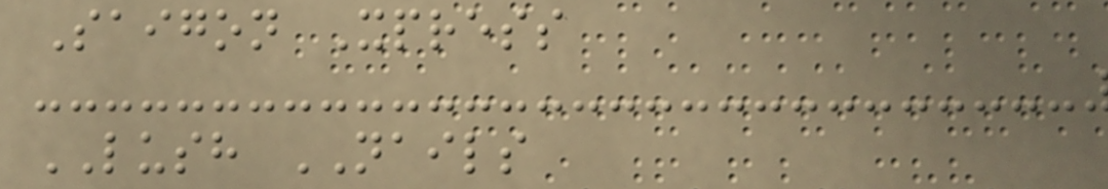Saigon Xpress
LUSH NAILS
